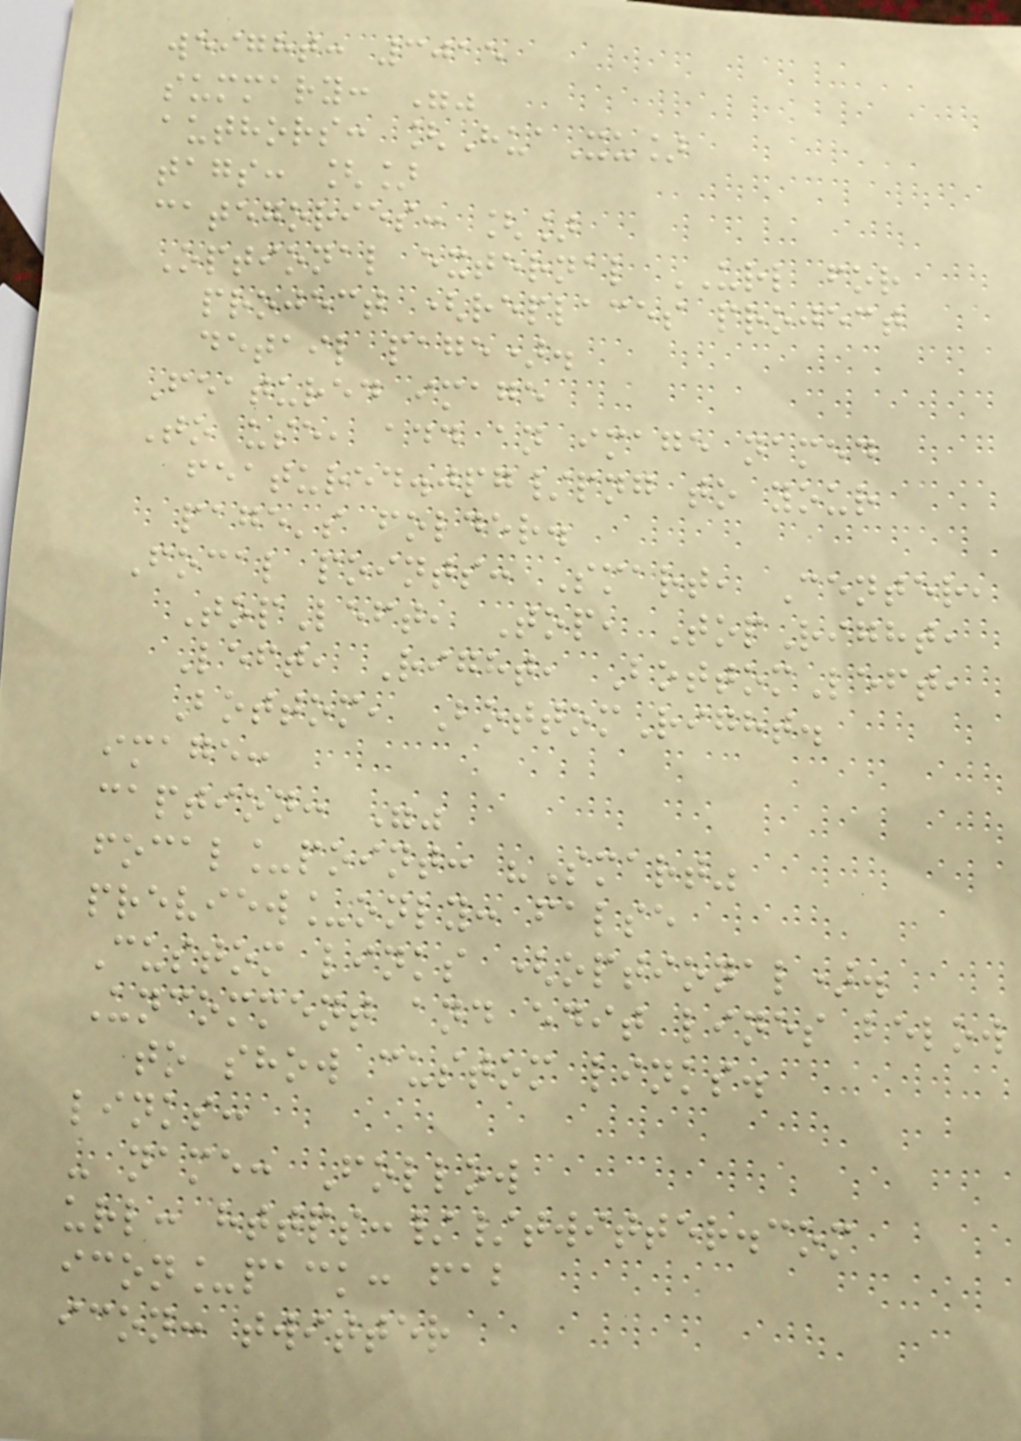weight: 3015
summary: ""
authors: [HuaXu]
tags: []
categories: []
Optional external URL for
project (replaces project
detail page).
Featured image
To use, add an image named
featured.jpg/png to your
page's folder.
Focal points: Smart, Center,
TopLeft, Top, TopRight,
Left, Right, BottomLeft,
Bottom, BottomRight.
image:
caption: ""
focal_point: "Smart"
preview_only: false
Custom links (optional).
Uncomment and edit lines below
to show custom links.
links:
- name: Follow
url: https://twitter.com
icon_pack: fab
icon: twitter
